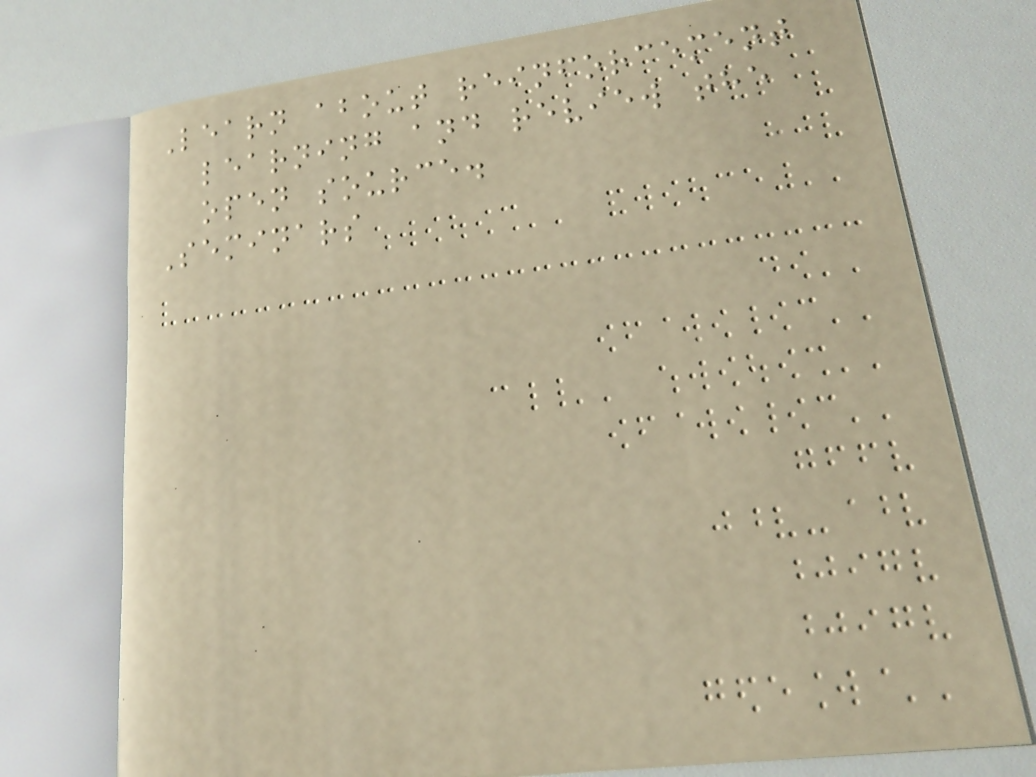Learn about reinforcement
learning and review the
open source.
Seminars
